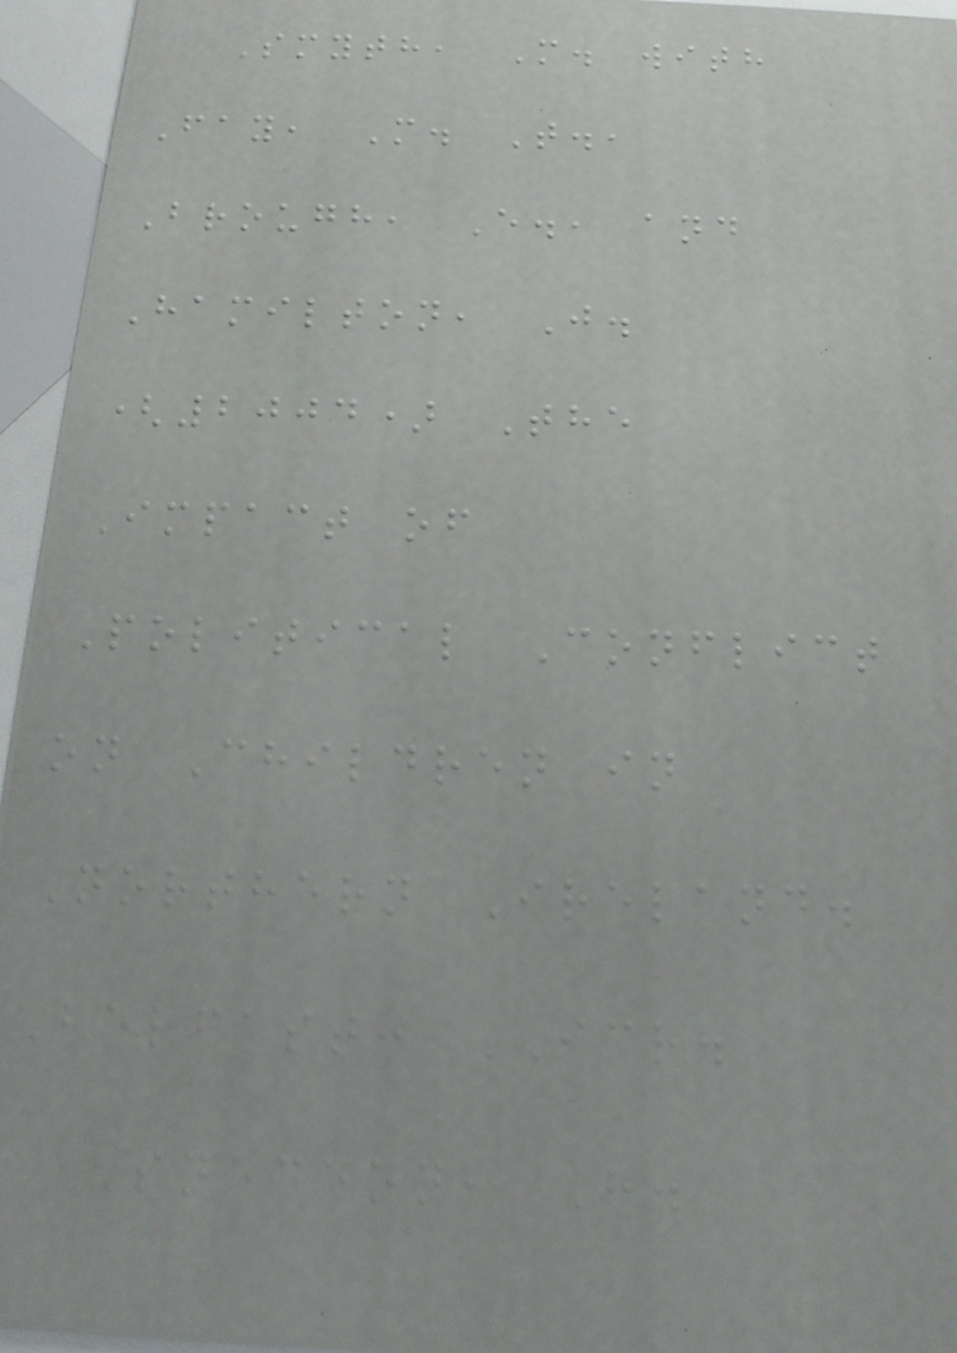Smyth, M. with
Fay, M. T.,
Brough, E., and
Hamilton, J.
(2004) The
Impact of
Political Conflict
on Children in
Northern Ireland.
Belfast: ICR.
Sneddon, H.
